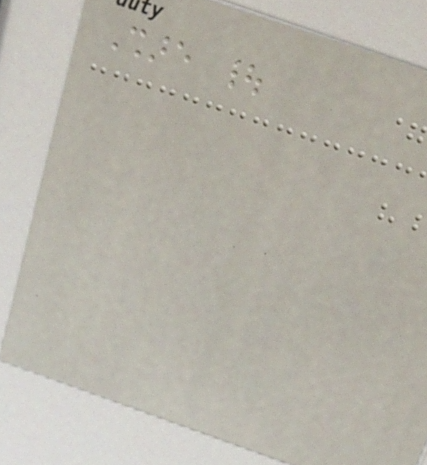Share |
